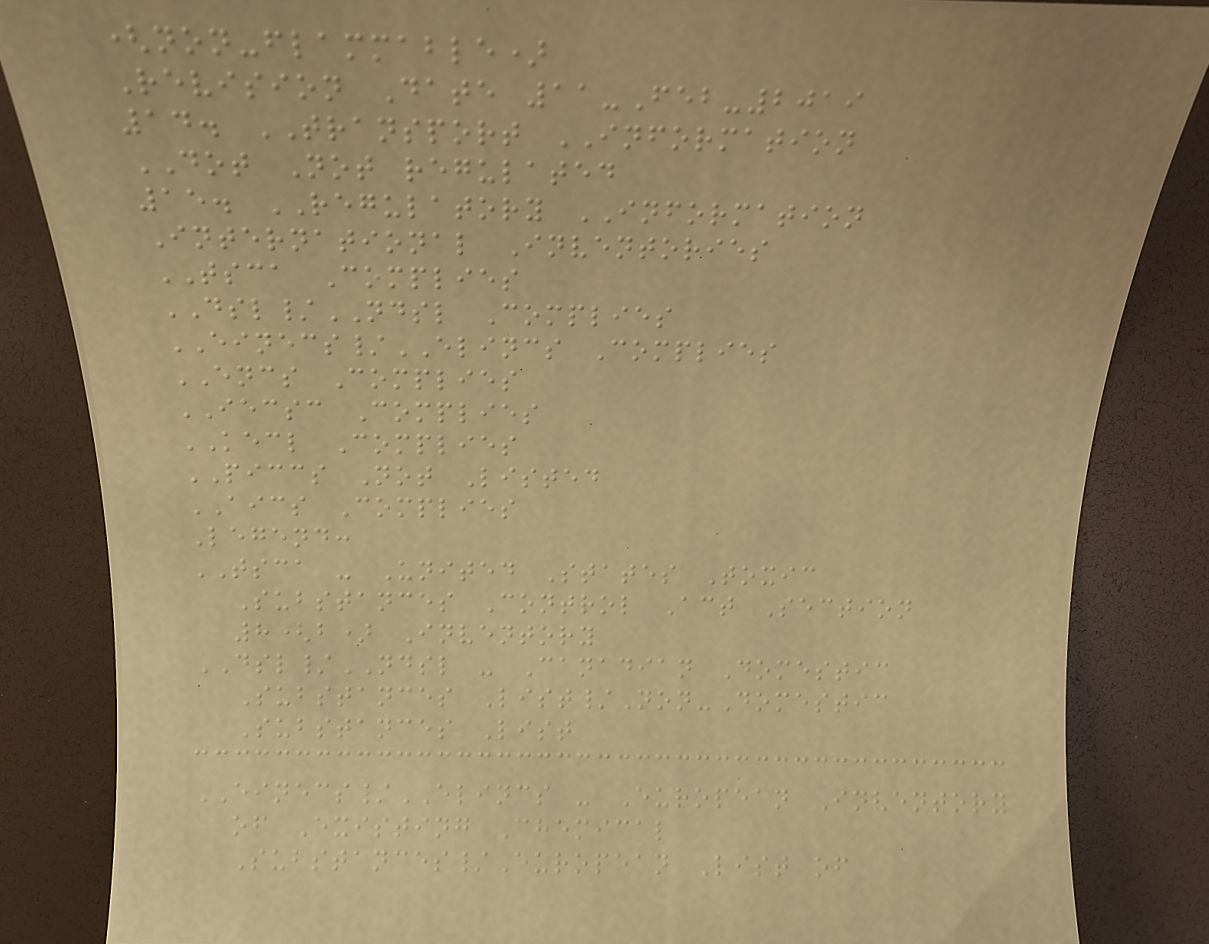(non-flammable)
Revision Date 11-Feb-2019
14. TRANSPORT INFORMATION
DOT Not regulated
15. REGULATORY INFORMATION
International Inventories
TSCA Complies
DSL/NDSL Complies
EINECS/ELINCS Complies
ENCS Complies
IECSC Complies
KECL Complies
PICCS Not Listed
AICS Complies
Legend:
TSCA - United States Toxic
Substances Control Act Section
8(b) Inventory
DSL/NDSL - Canadian Domestic
Substances List/Non-Domestic
Substances List
EINECS/ELINCS - European Inventory
of Existing Chemical
Substances/European List of
